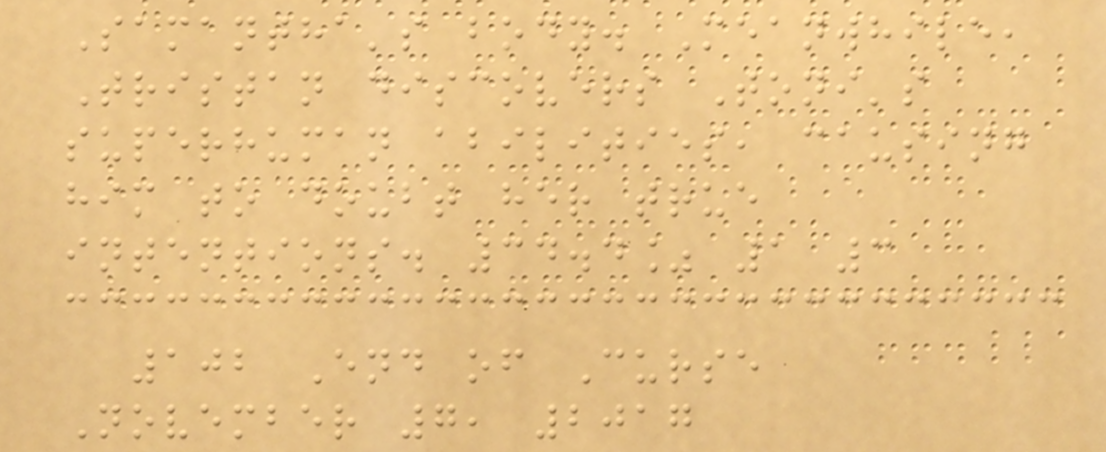Samantha's body. Meanwhile,
Tristan discovers Toni's
superhuman abilities, causing
him to doubt her true
intentions. 34.4% 1 3
102 End of Curse
November 7, 2017
